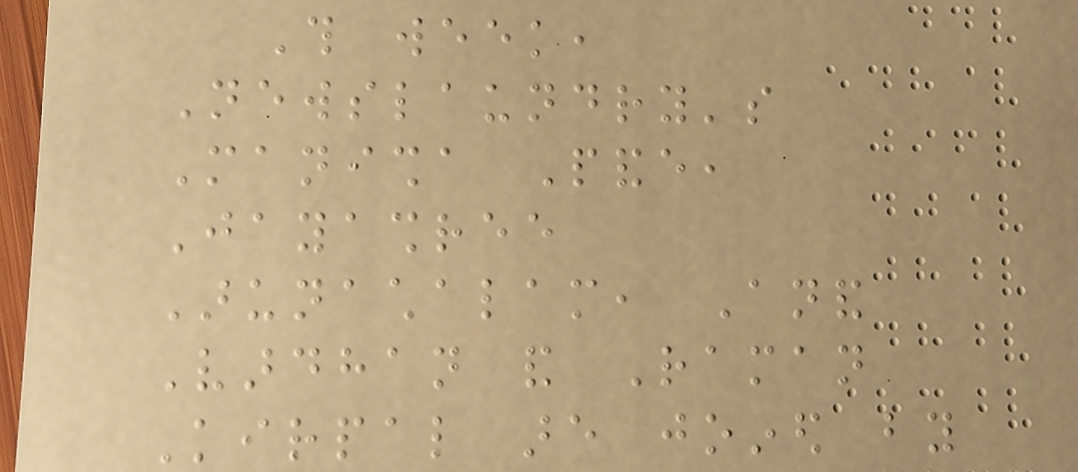This week,
Newslaundry's
Manisha Pande,
Jayashree
Arunachalam, Anand
Vardhan and Raman
Kirpal are joined by
